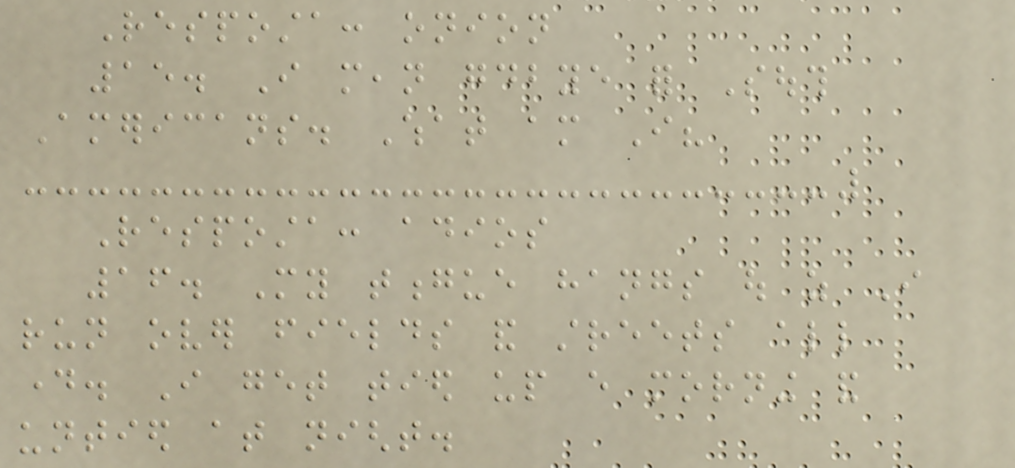Resposta: onion
15. I mean goodbye for South
Americans. What am I?
Resposta: adios
16. My tongue hangs out as I
run over fields and streets all
day. I get tied up every morning and
untied at night.
